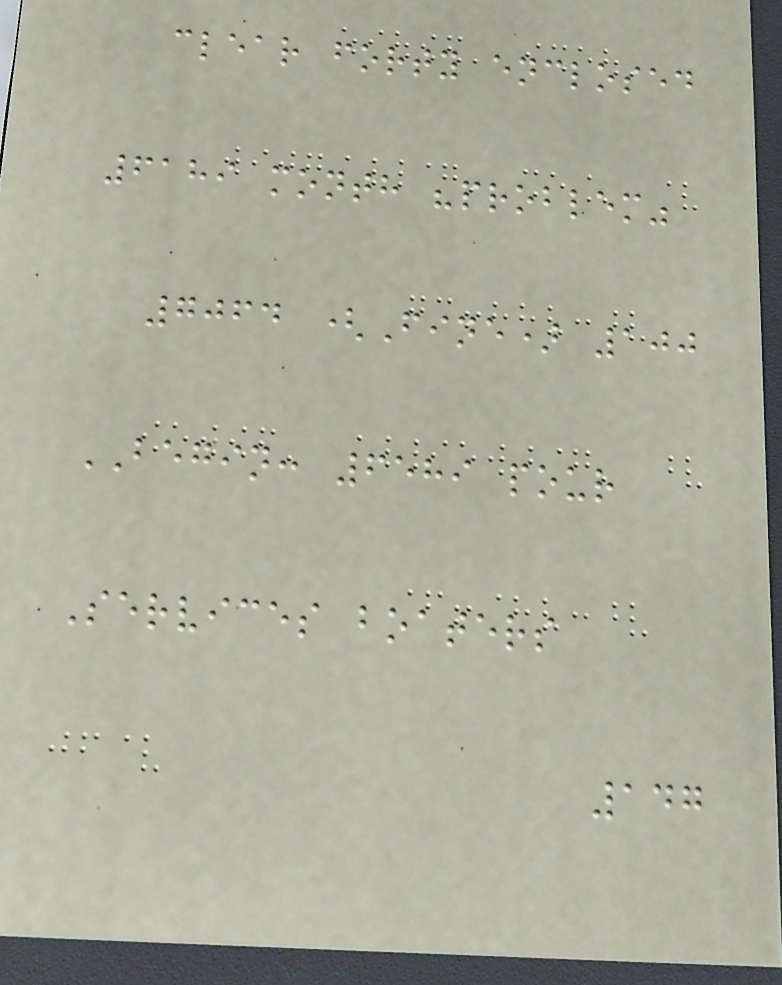clear forty enclosed
6189 month "problem"
7064 (Fine) 100
BEGIN: 6589 pour
Services boaters
147
